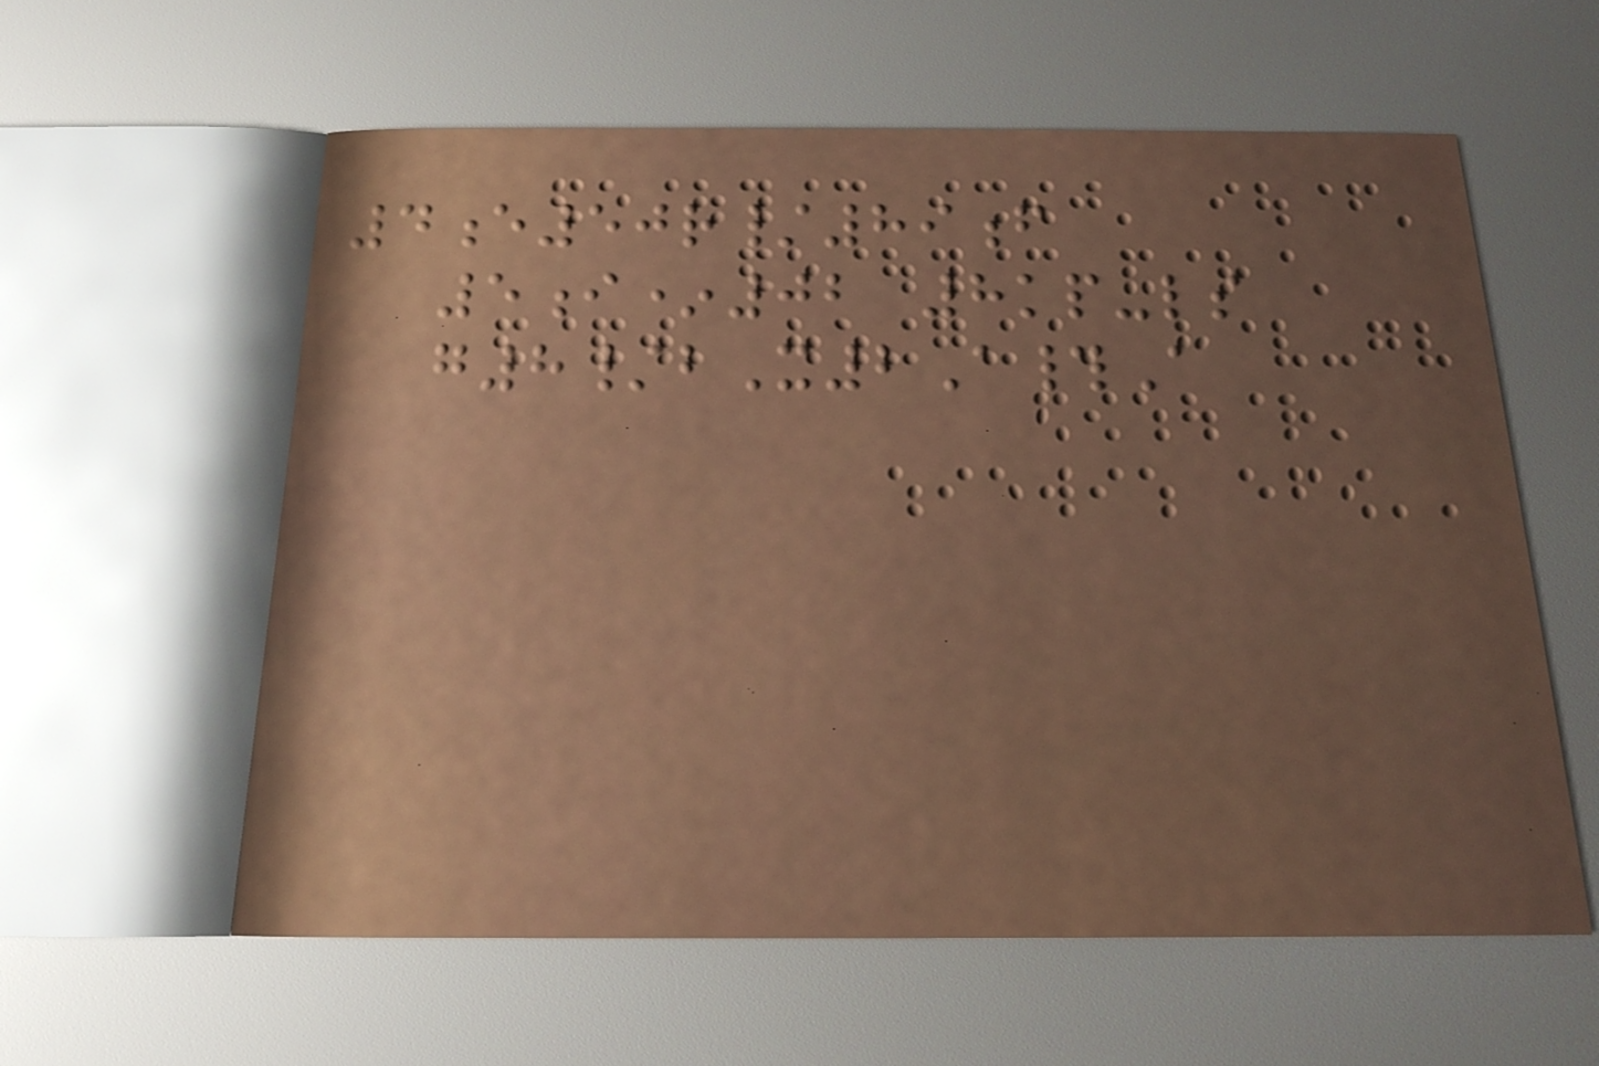4e50r/89f
5i*02 8kp-ls
g8/bX2A#A
